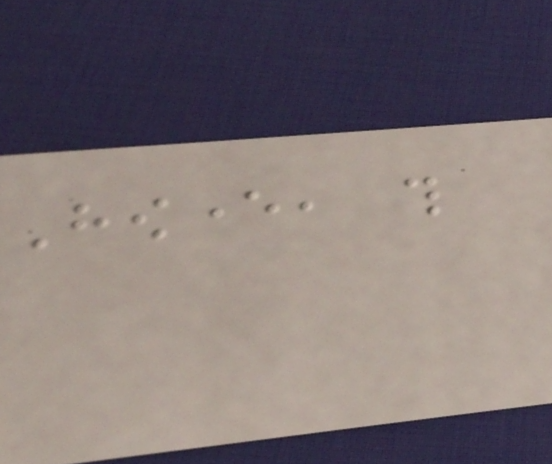However, this
